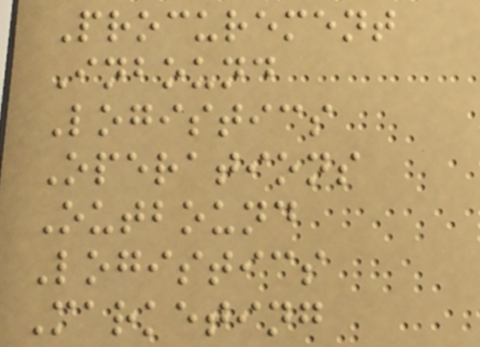Procurement
Inbound
Logistics
Operations
Outbound
Logistics
Marketing
